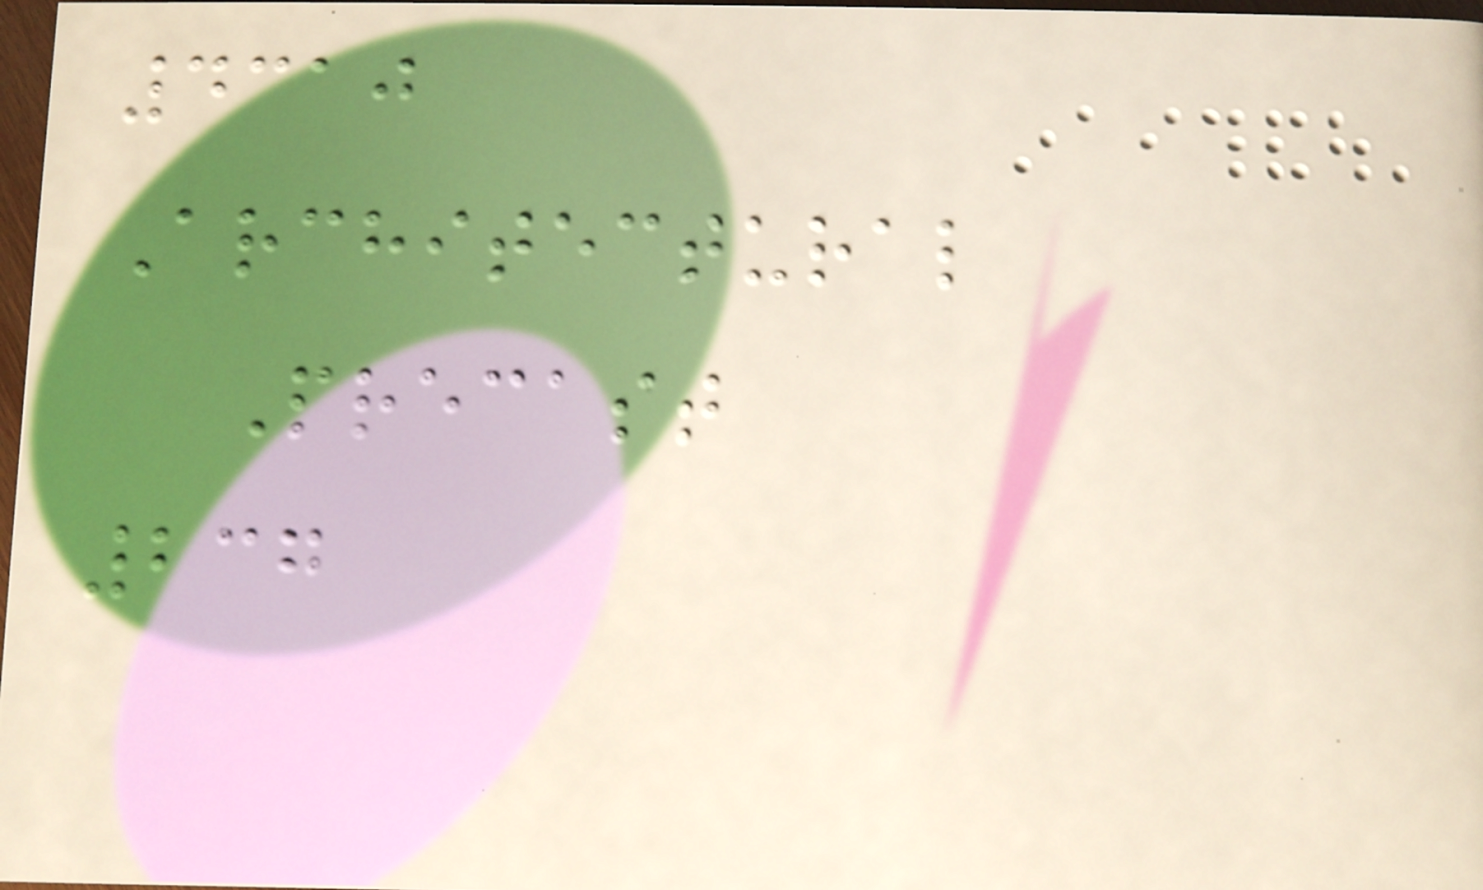4310
Architectural
Precast
237
